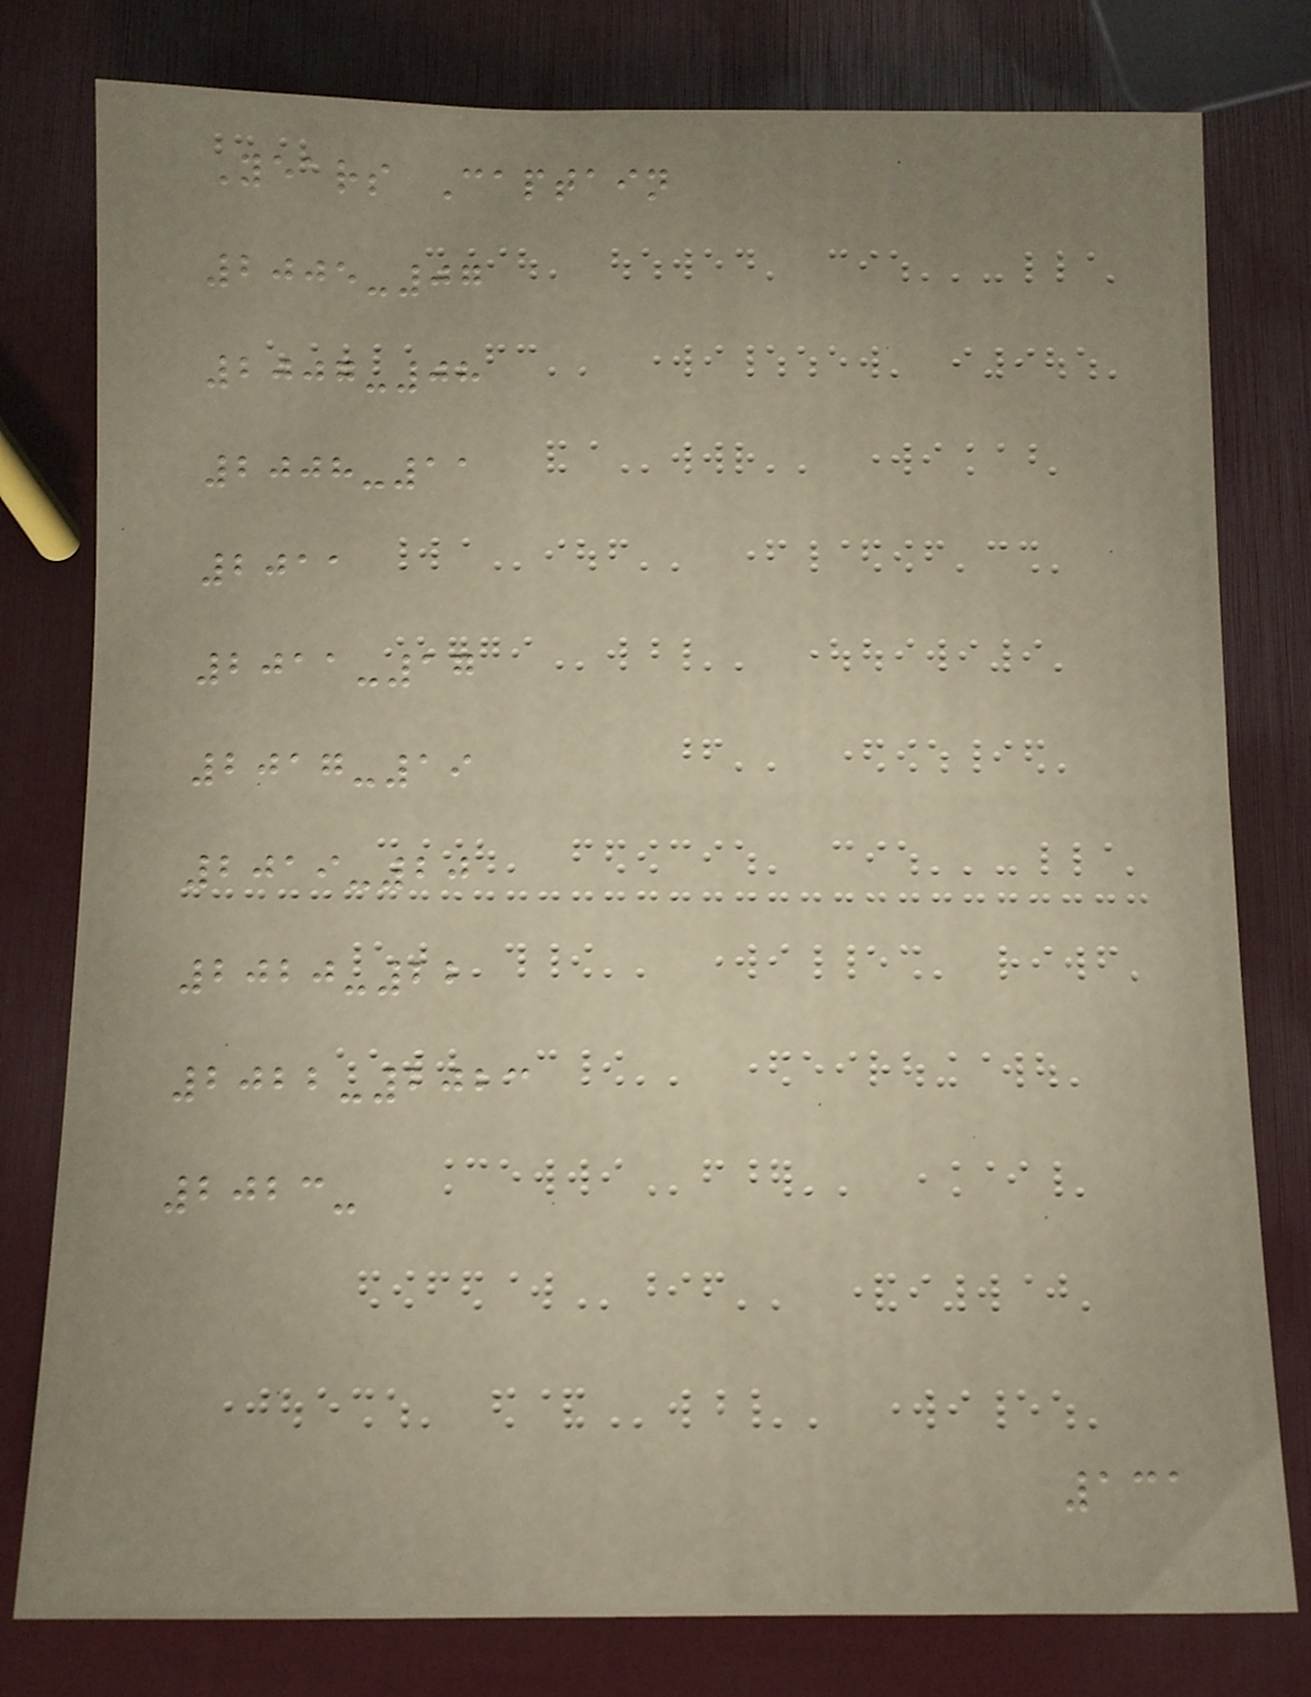Years Captain
2005-07
2007-08
2008-11
2011
2011-17
2017-19
2019-20
2020-22
2022-2023
2023-
131
